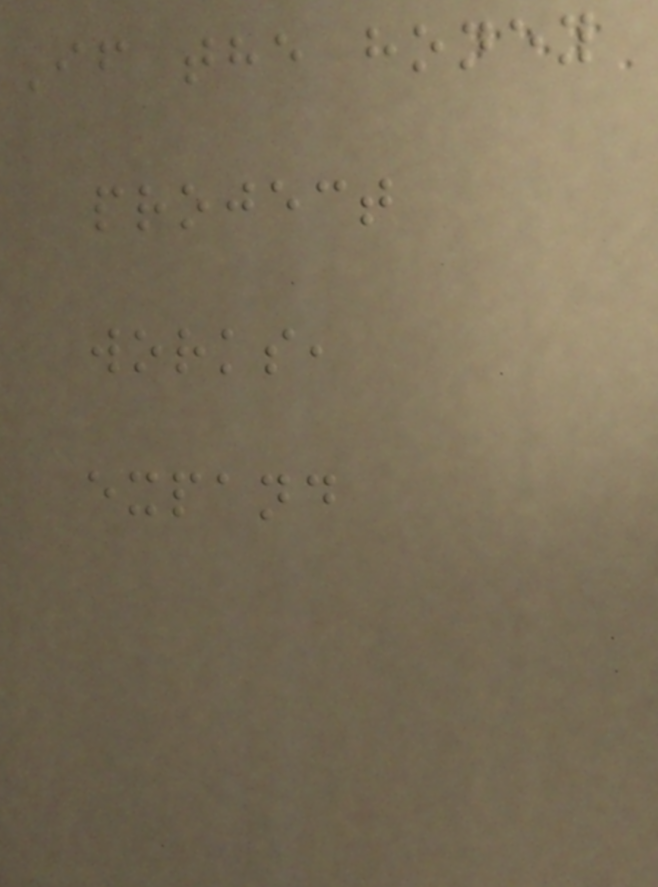If the honey
project
works,
expand
